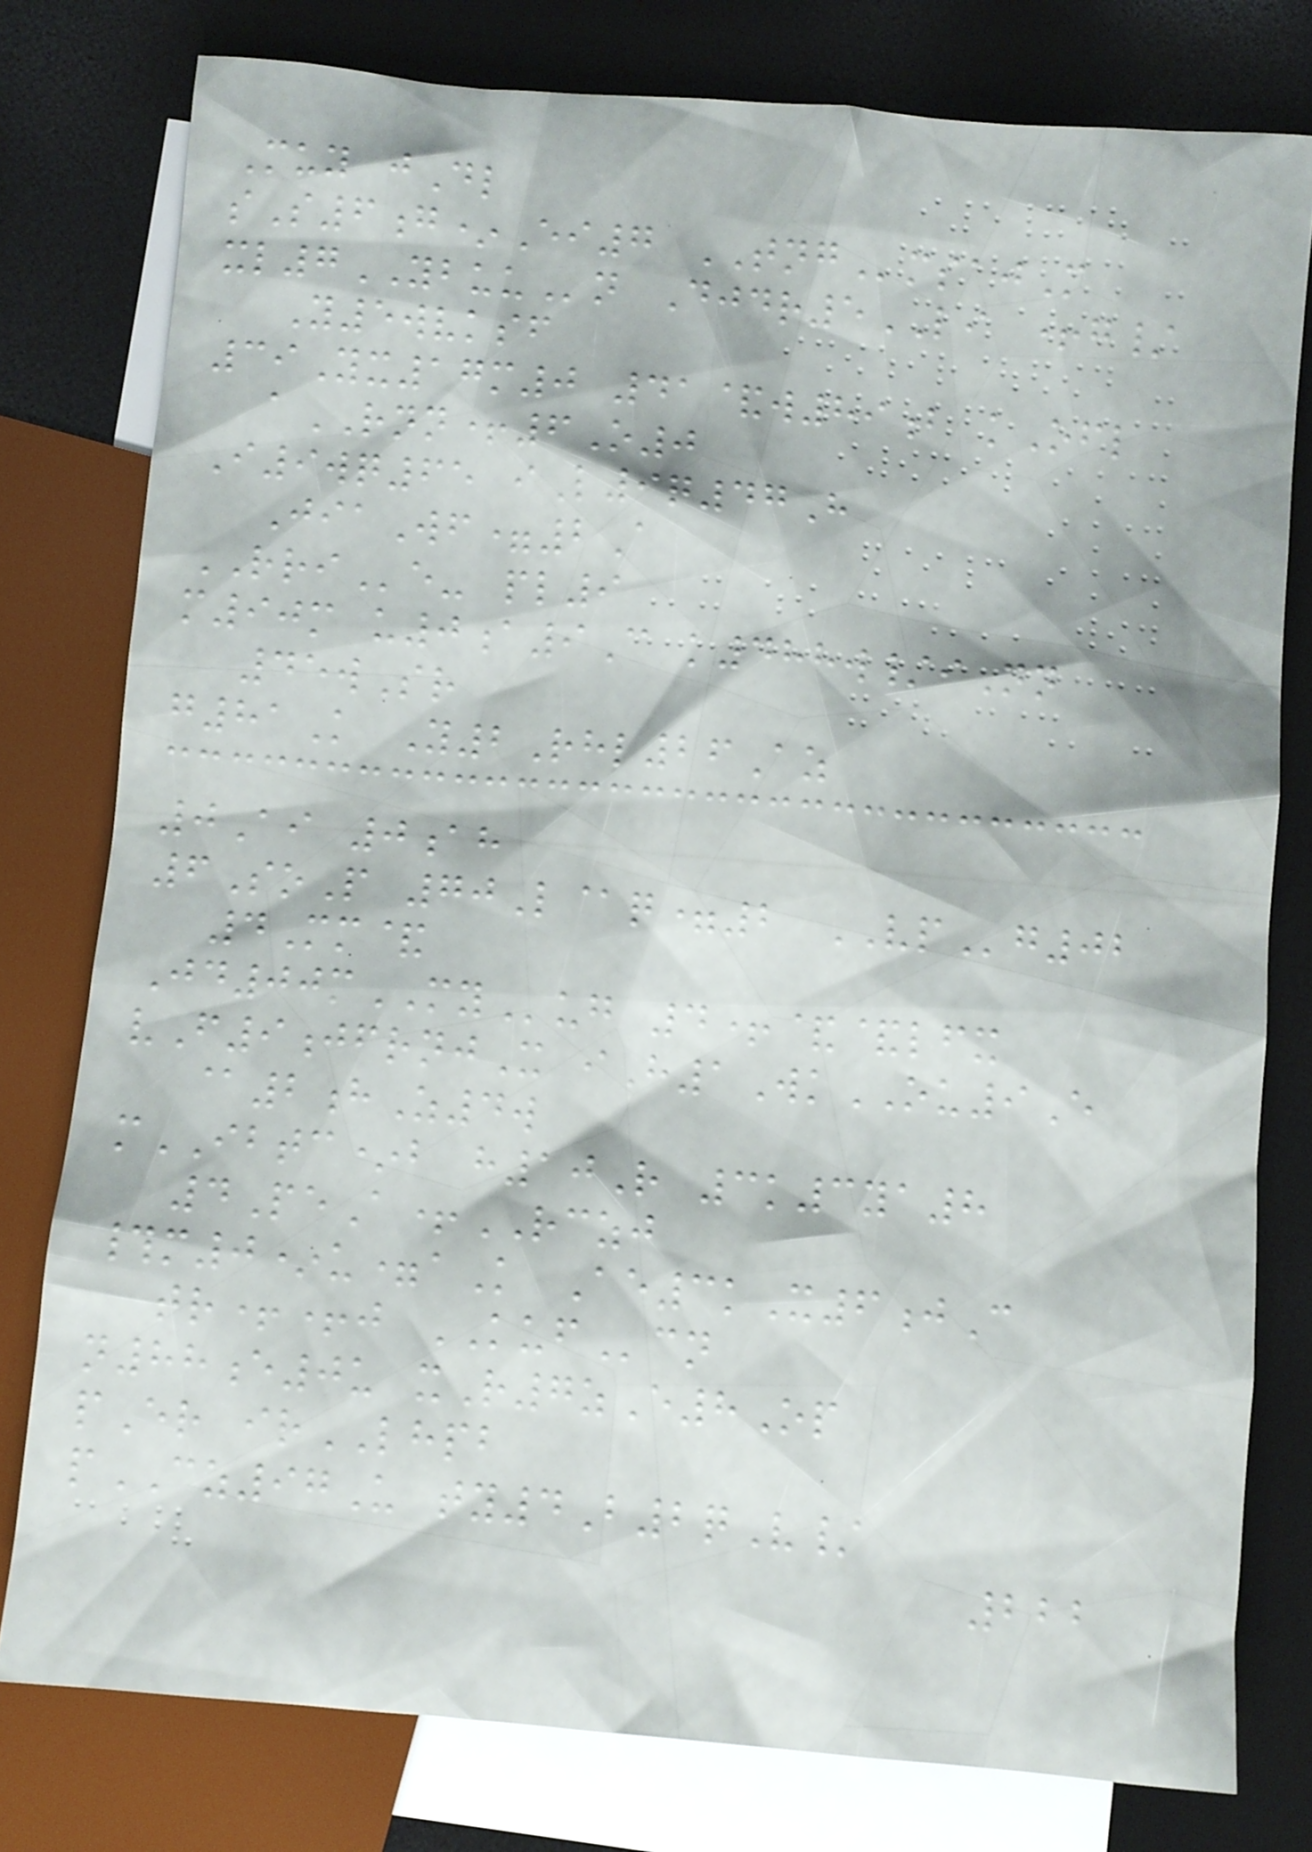Muy jDl
sS6g*Ei7 TNGmsajM
xl7YBUUn Djdr5LI +g/
Y5wvksf
39Yx17m0 41&w89b kOfl
aRNN+6O0
I9wq65 iL9q47H
JiaWf=2A
RRIe- pl9
m90m u0a9C k488w/iNn
45wSr
g81K Y2Rhl26Az
0Ai 0ah
6SoP 70L@q=2 VPg02
4Mm&
Jd00mMYug 4+&&lfx
vF9jfrnjX iH1WkOU9E
@2hZ4w
mIBTC*b h10R 3k3ya8
4PeA+RCZJ
#m0*u=aK Ae3kX6jC
tr++j KUFcn
n88e0u xR7zE8Op
pEr irLHPB
pCZ97U ty4B2qV/
222
